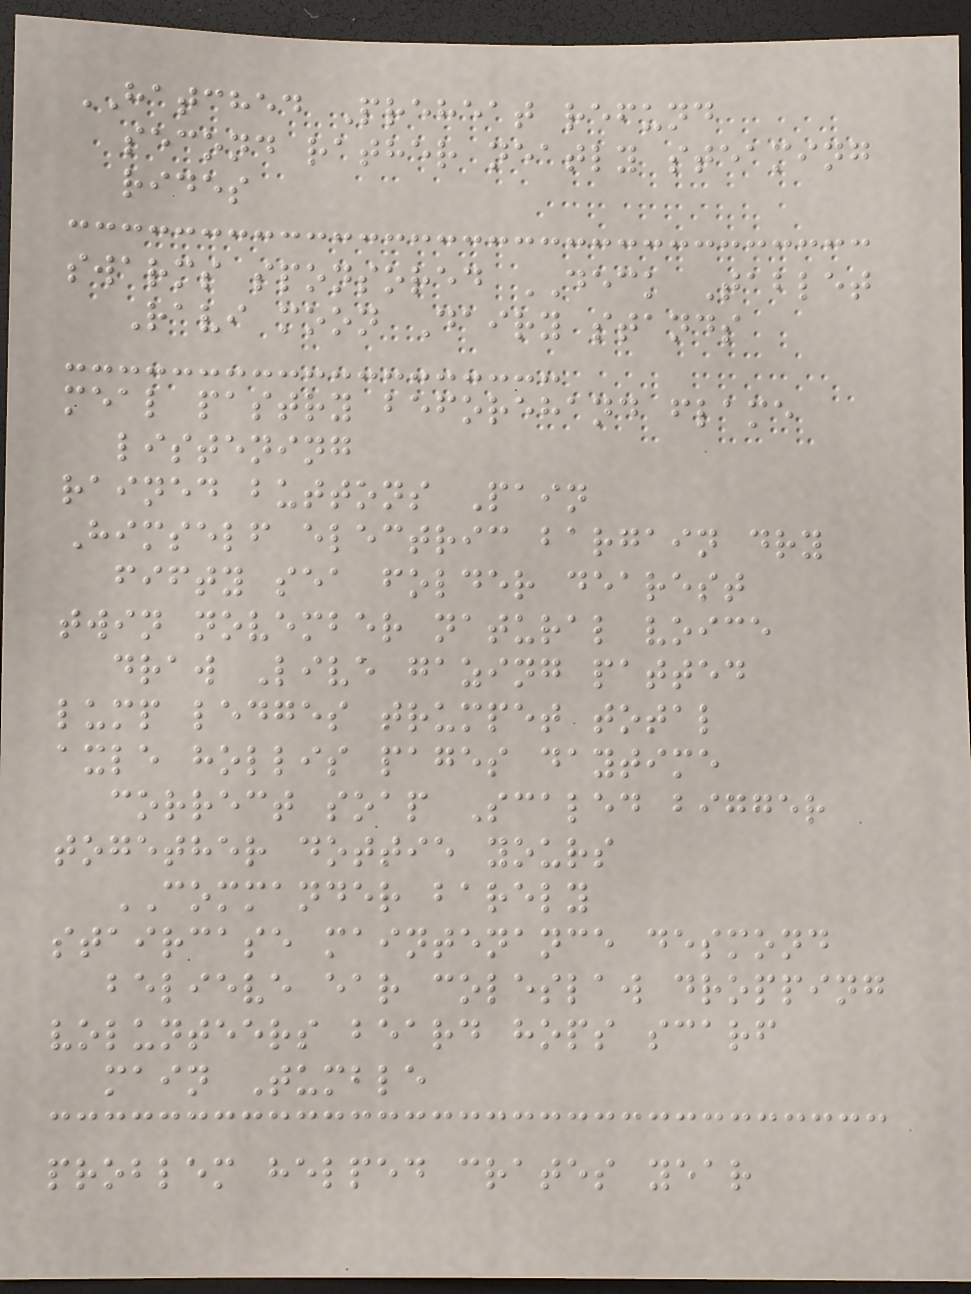HATCHED Preheat refund
second rather neatly steaming
rides
swarms sponsored DECK Tablet
Ravi moon Dairy stands
meal pastry beforehand flame
listening
rained buttons Pain
Himself electric bargain dry
fifty sea folder dearest
twin november natural voice
draw Live gazing patted
lump ledges trumpet total
axle hollis pages daytime
correct soap Scaled bigger
together dottie yours
COMMANDER barely
staircase maintenance desmond
believe ear coleslaw dropping
volunteers beard hops scarf
main Tumble
problem helped crates year
